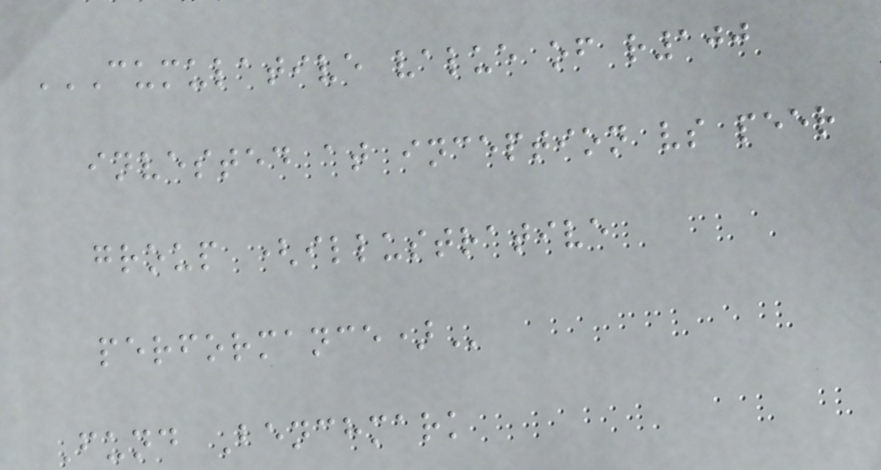CUMULATIVE VALUE OF R100
INVESTED AT INCEPTION VS PEER
GROUP (ILLUSTRATIVE
PERFORMANCE)
Fund Benchmark
